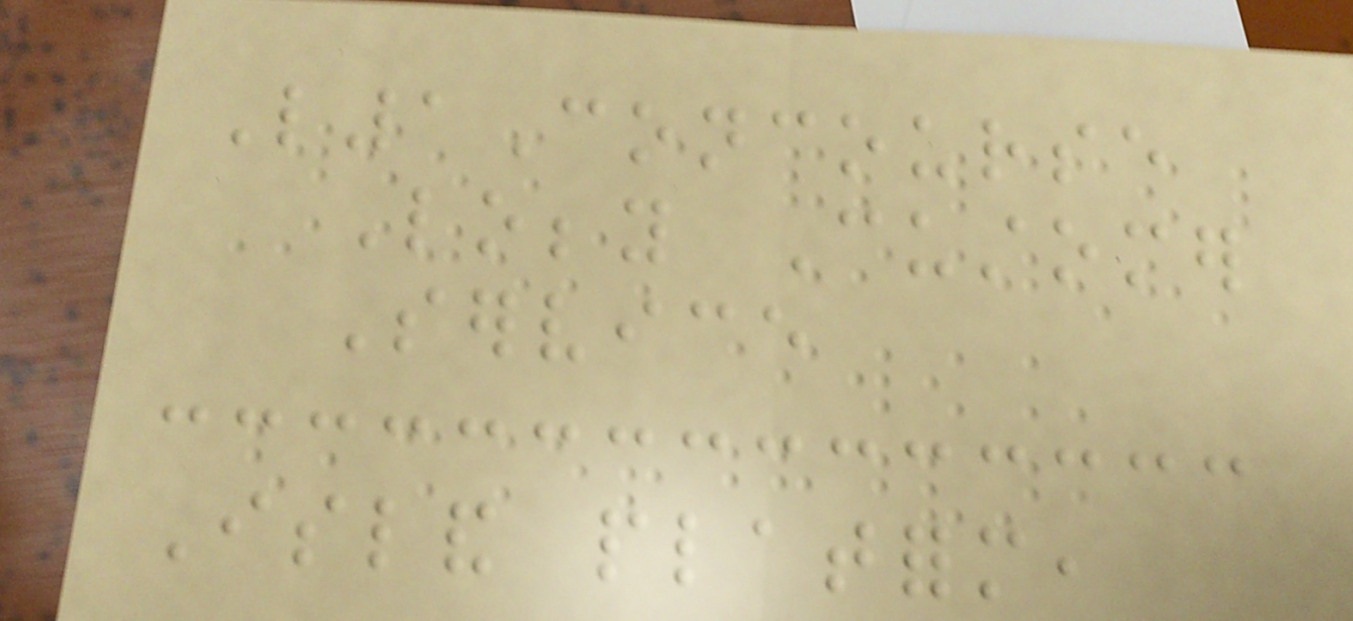L1Concourse
Lobby Customer
Service
Island platform,
